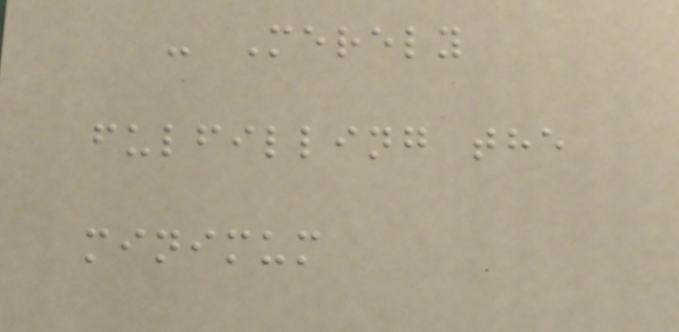- Merely
fulfilling the
minimum
